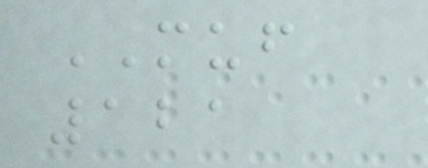MUF
121
